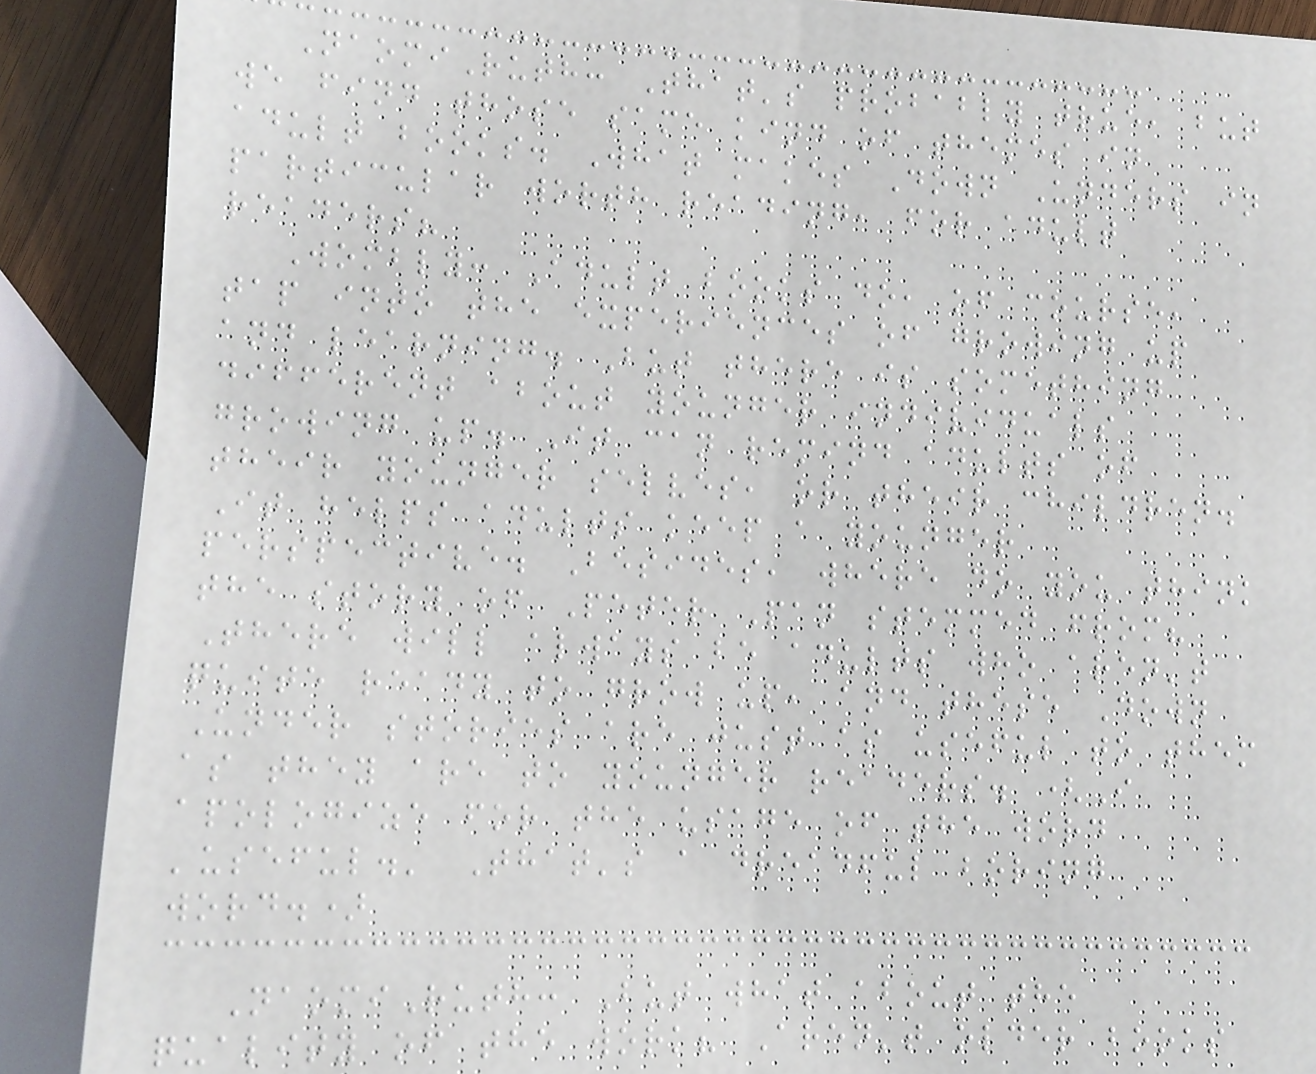NaomiRuth: That's probably true, but
we find those same kind of themes in
adult books. What makes Down Unders in
particular worth reading, for adult
readers?
Wombly: Adult books do, of course,
tap into the experiences of growing up
and learning. But there is something
different about younger individuals
growing up. It can remind adults of
their younger selves, or their children.
It helps adults keep a younger
perspective. Besides, where do you think
the story of Peter Pan stemmed from?
There will always be adults who aren't
quite ready to grow up, and these Down
Under stories are just as useful to them
as they are to younger readers. (I
apologize for the usage of the word
'useful.' That's a dreadful boring
word.)
NaomiRuth: But what about the
quality of the work? Aren't older books
